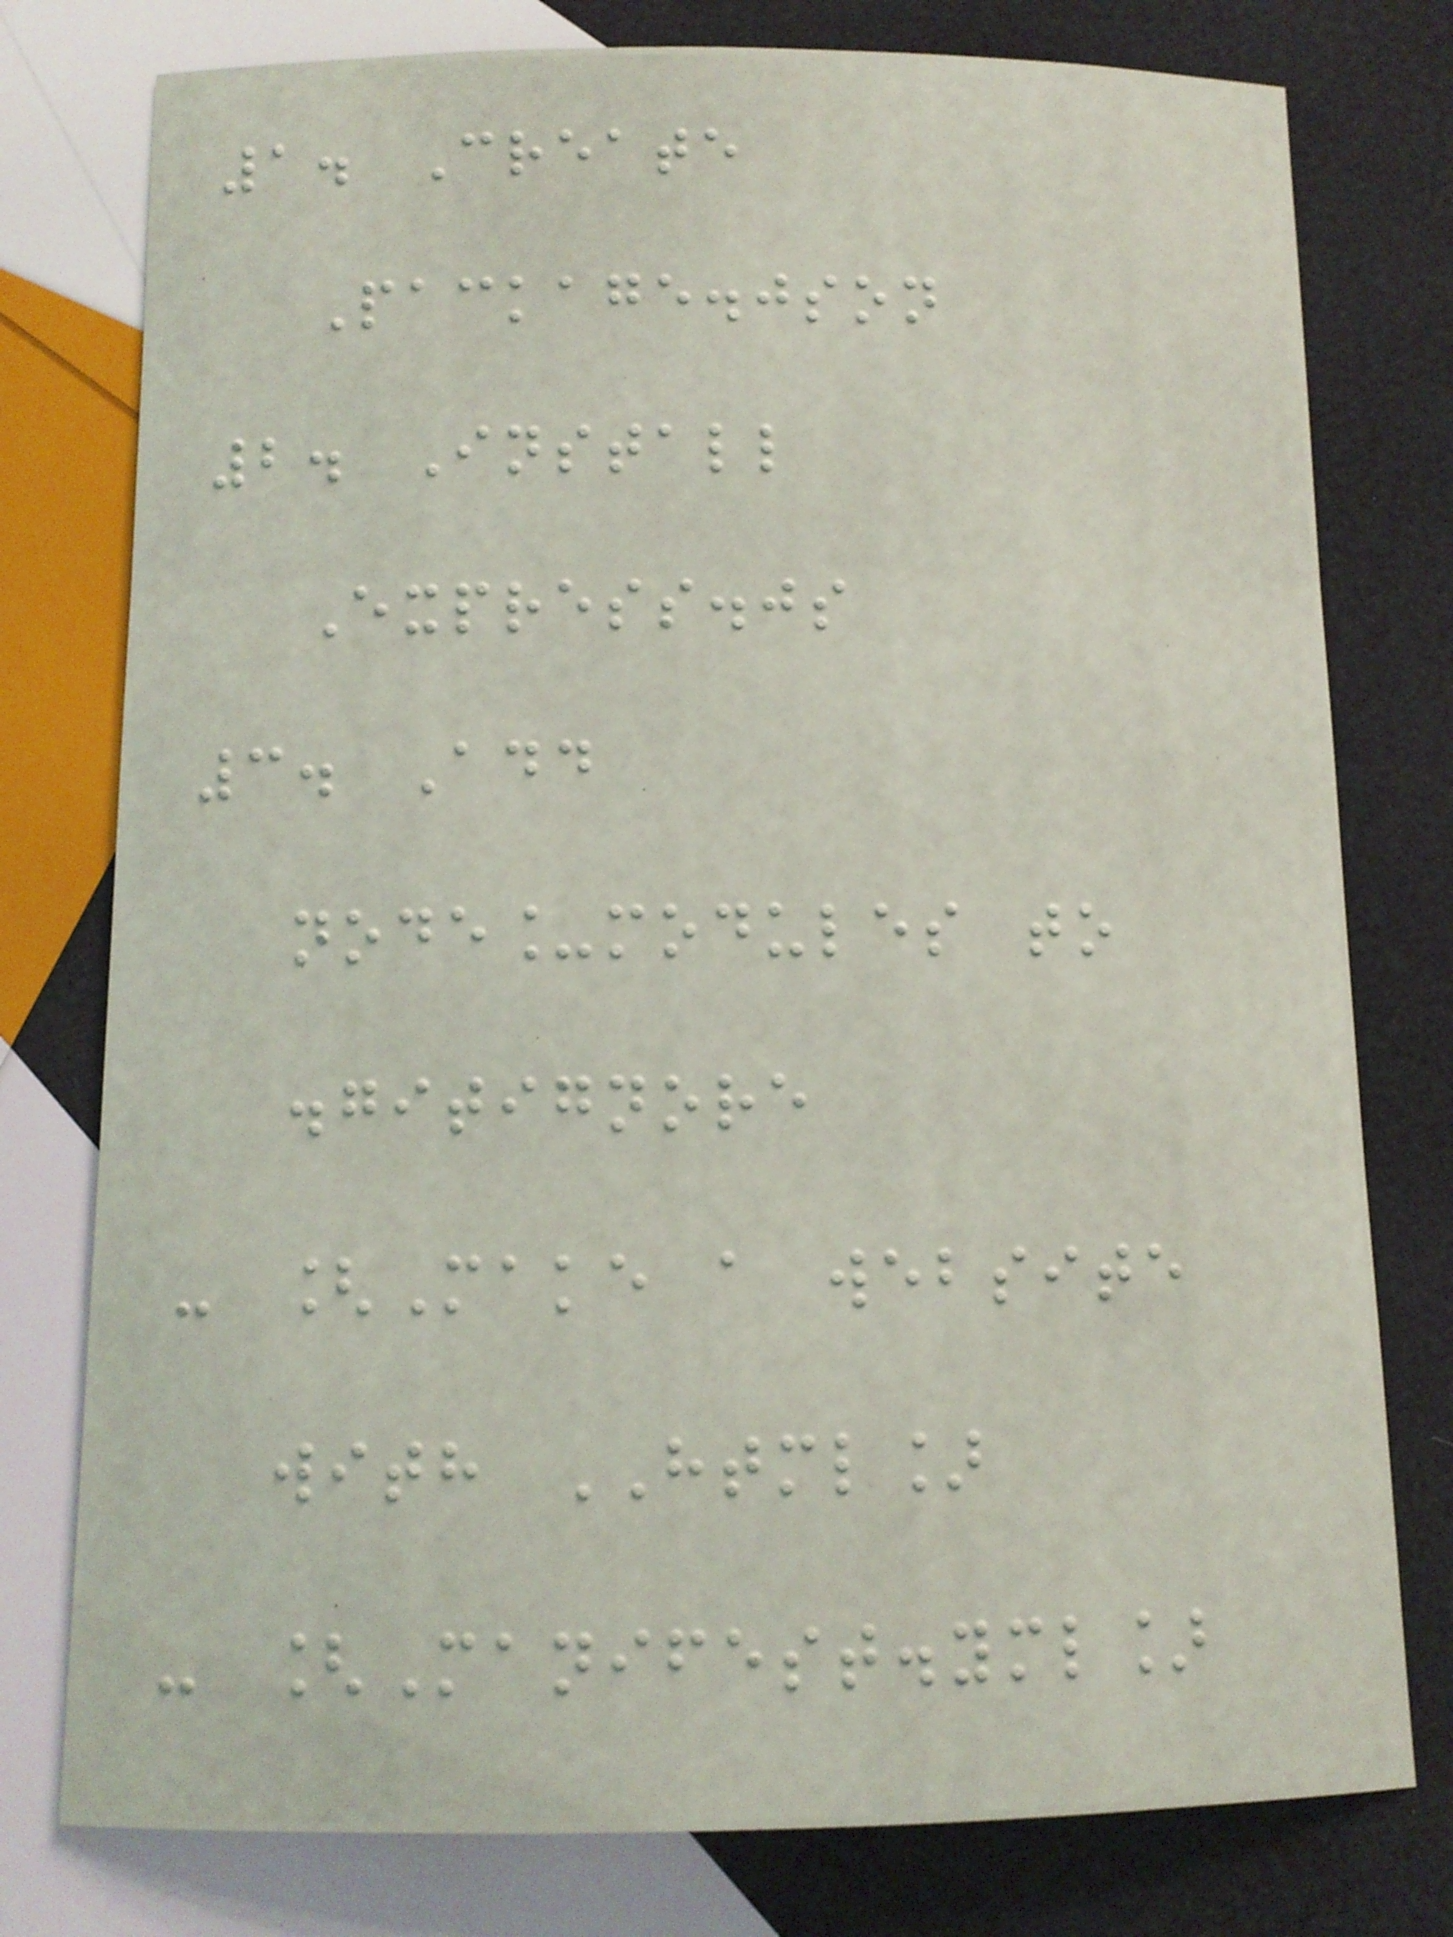1. Create
Package.json
2. Install
Express.js
3. Add
node_modules to
.gitignore
- [Make a website
with HTML]
- [Manifest.yml]
